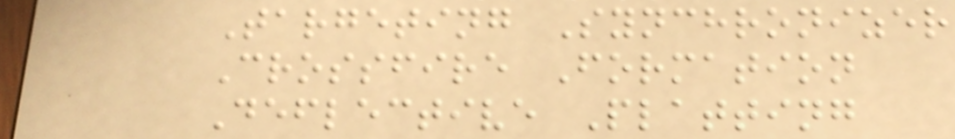Targeting Synchronizer
Crossfire Formation
Deflective Platting
